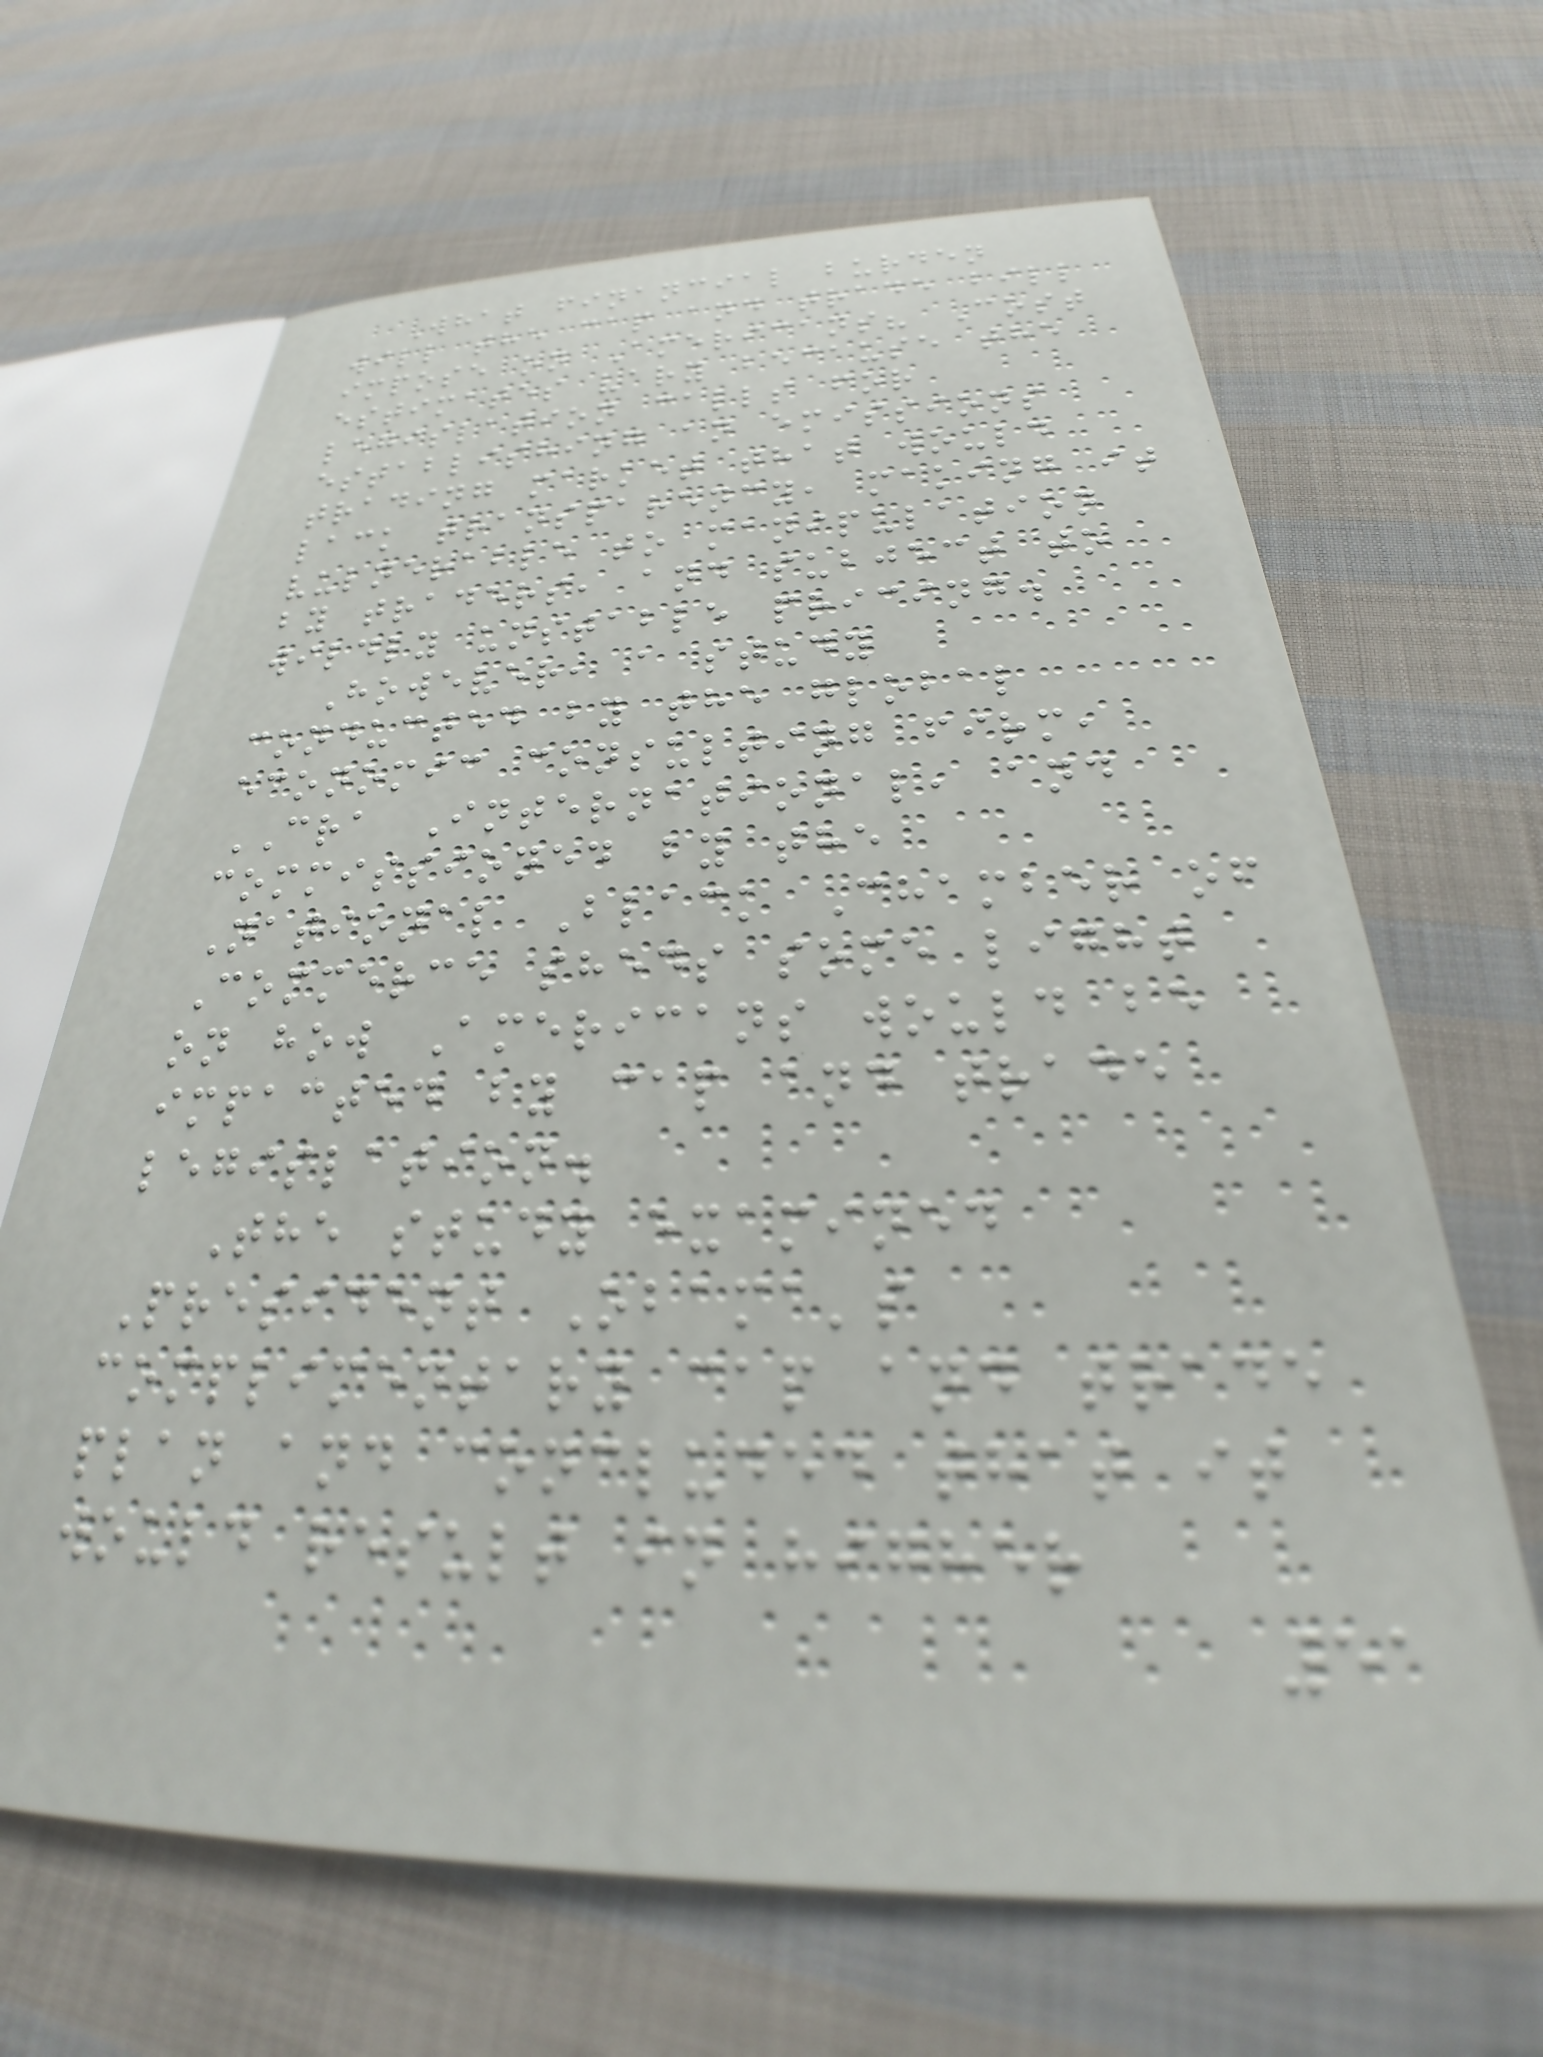What financial burden
will the cap and trade bill
impose on Americans? Cost
estimates vary because the
legislation calls for
establishing an emissions
trading market that would
lack transparency, making it
vulnerable to manipulation
by traders, and subject to
wildly unstable pricing.
However, a study
conducted by the global
economic consulting firm,
CRA International, and
commissioned by the
National Black Chamber of
Commerce sheds some light
on how Americans would be
impacted by cap and trade
legislation.
The study examined
President Obama's
complimentary cap and trade
plan and concluded that it
would result in higher
51
